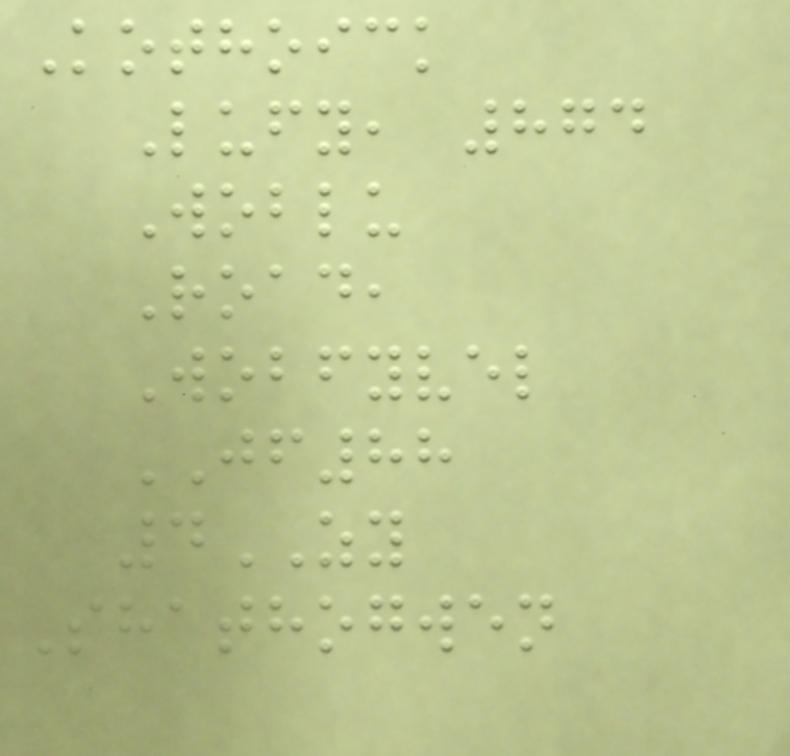Kothoick
Lufy, 874
Woblu
Road,
Wobfyvel
JF88
4ZY
Shathogwen
